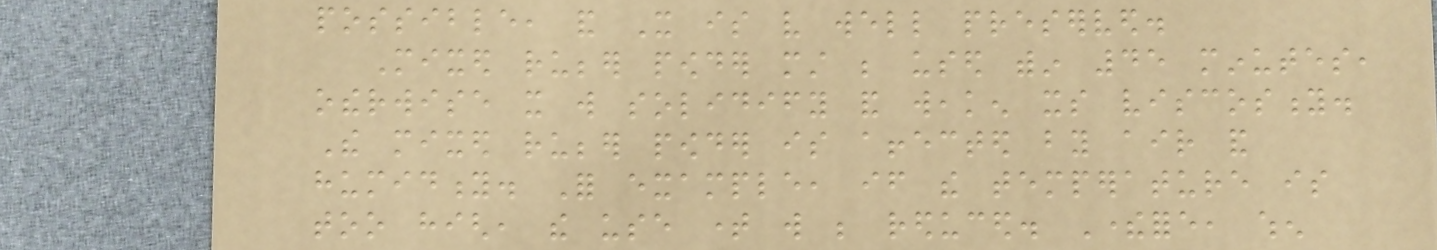possible, and It is very well preserved.
Mixed rubber powder must be used within 45 minutes,
otherwise it will solidify and weaken its viscosity.
The mixed rubber powder is affected by air and
humidity. For example, if the temperature is
too high, the use time will be reduced. Therefore, when
